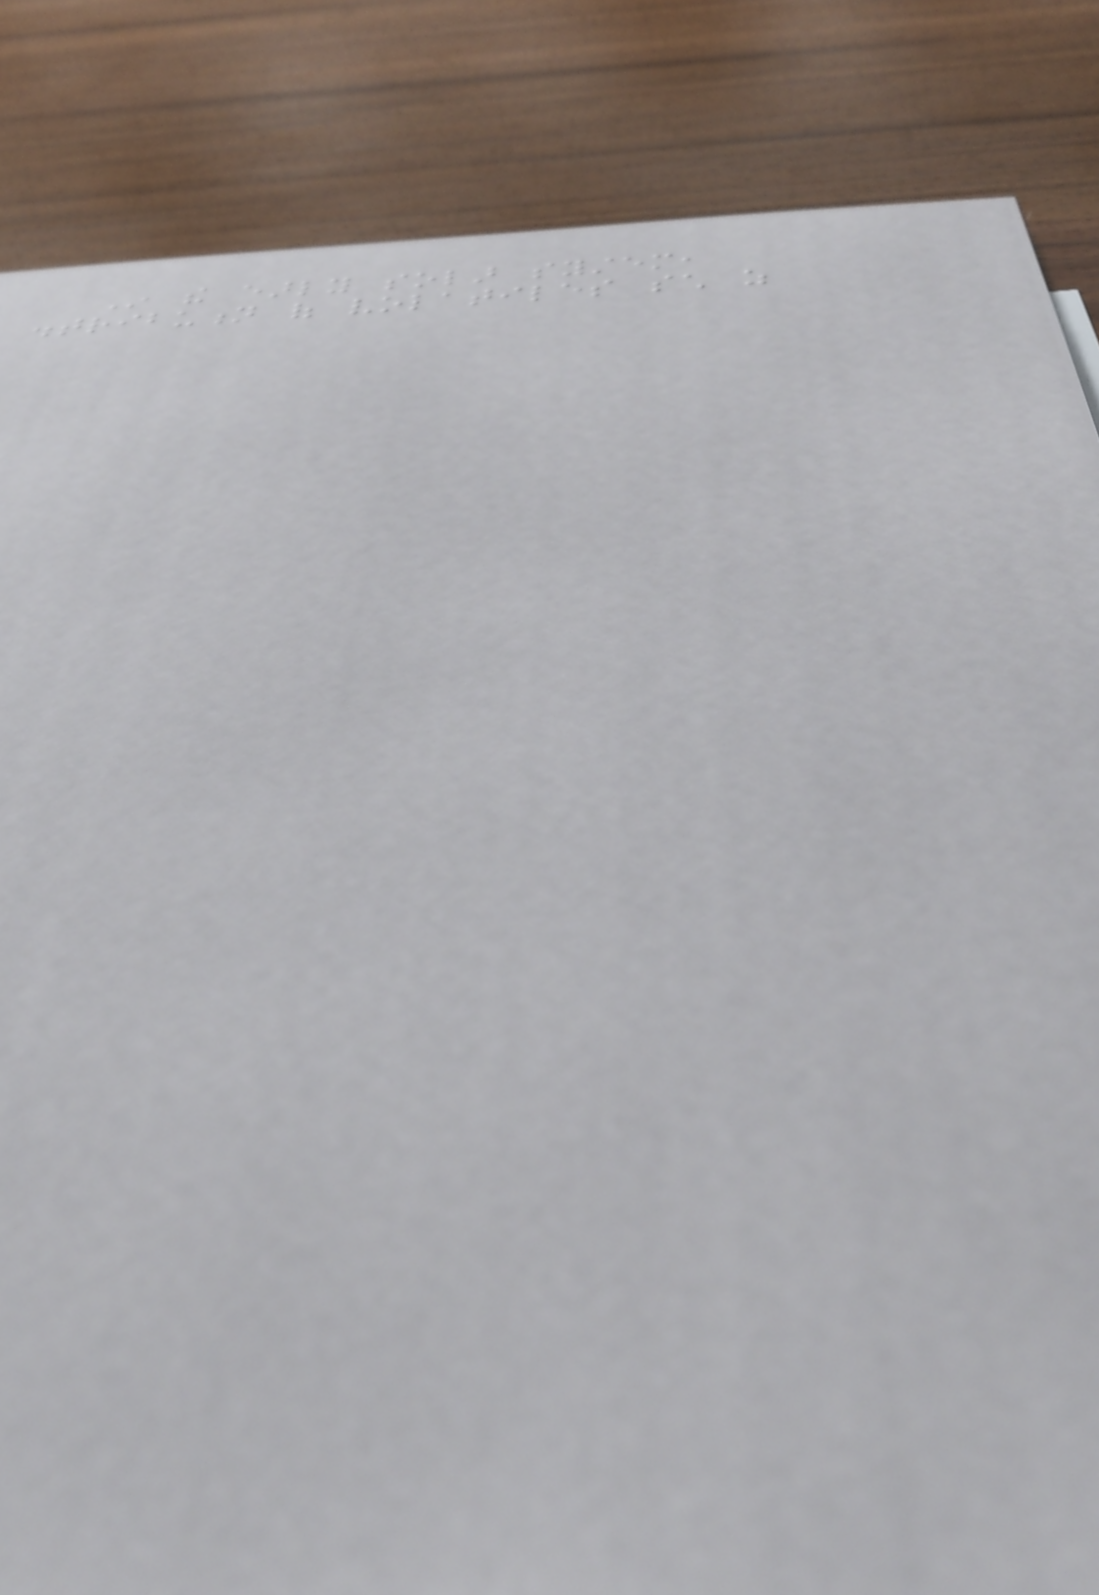In the early solar system,
distribution of volatiles such as
